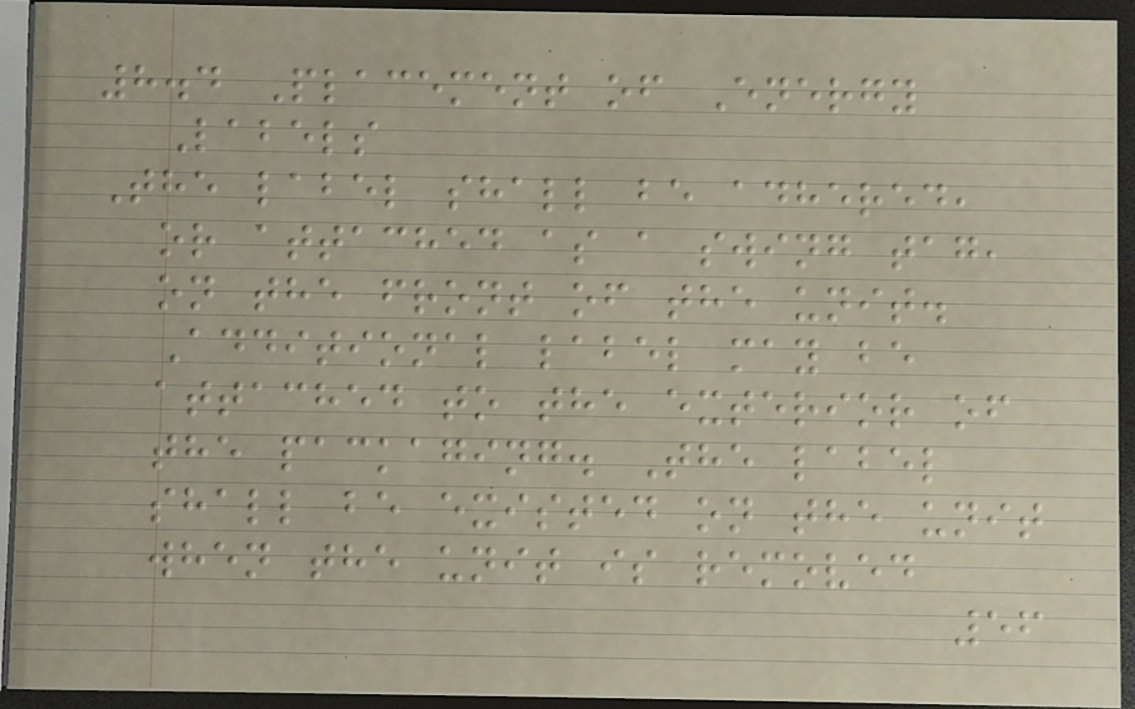8.4 Placement of Energy
Labels
The label shall be adhered,
or attached as a swing tag,
on the front of the unit.
Additional label may be
attached to the exterior of
the packaging. The label
shall be existed on the unit
when the unit is removed
56
